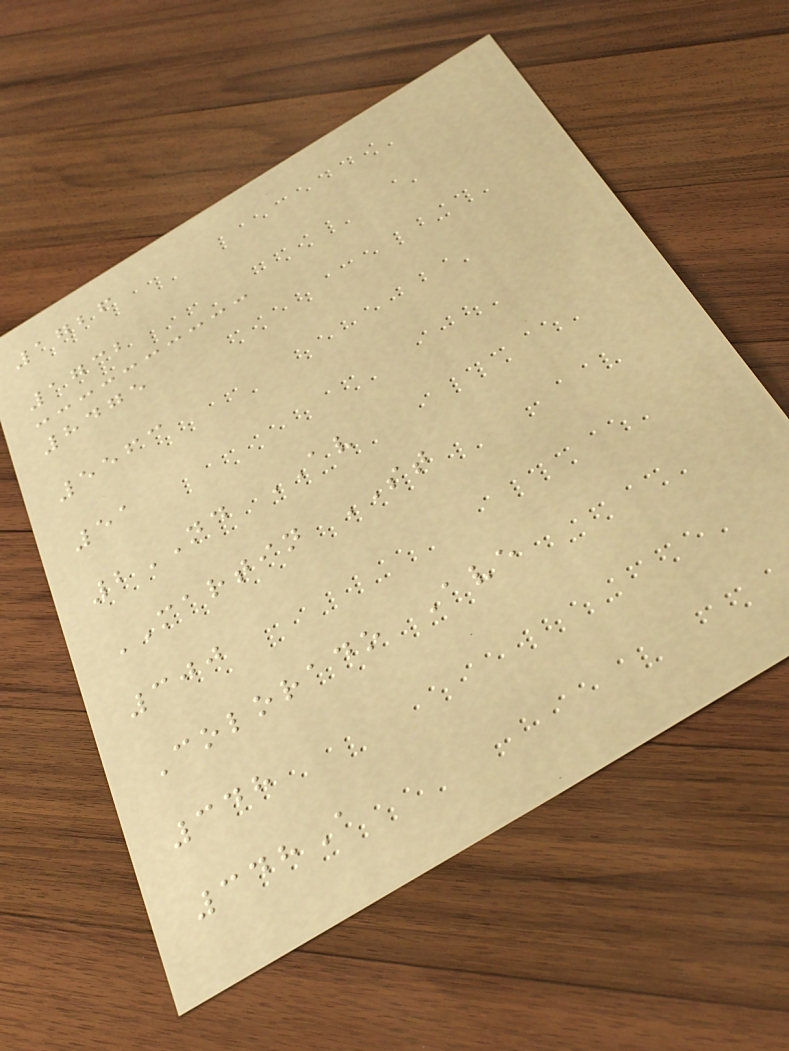1726
1732
8475
5563
51
2ND AV
MARTIN ST
300
Colorado Ave
348
348A
